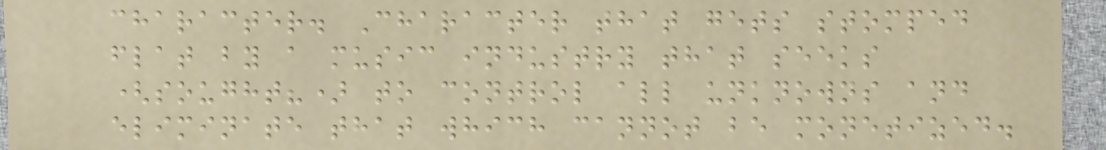character. Character that gets stomped
flat by a music industry that seeks
(sought?) to control all unknowns and
eliminate that which cannot be monetized.
